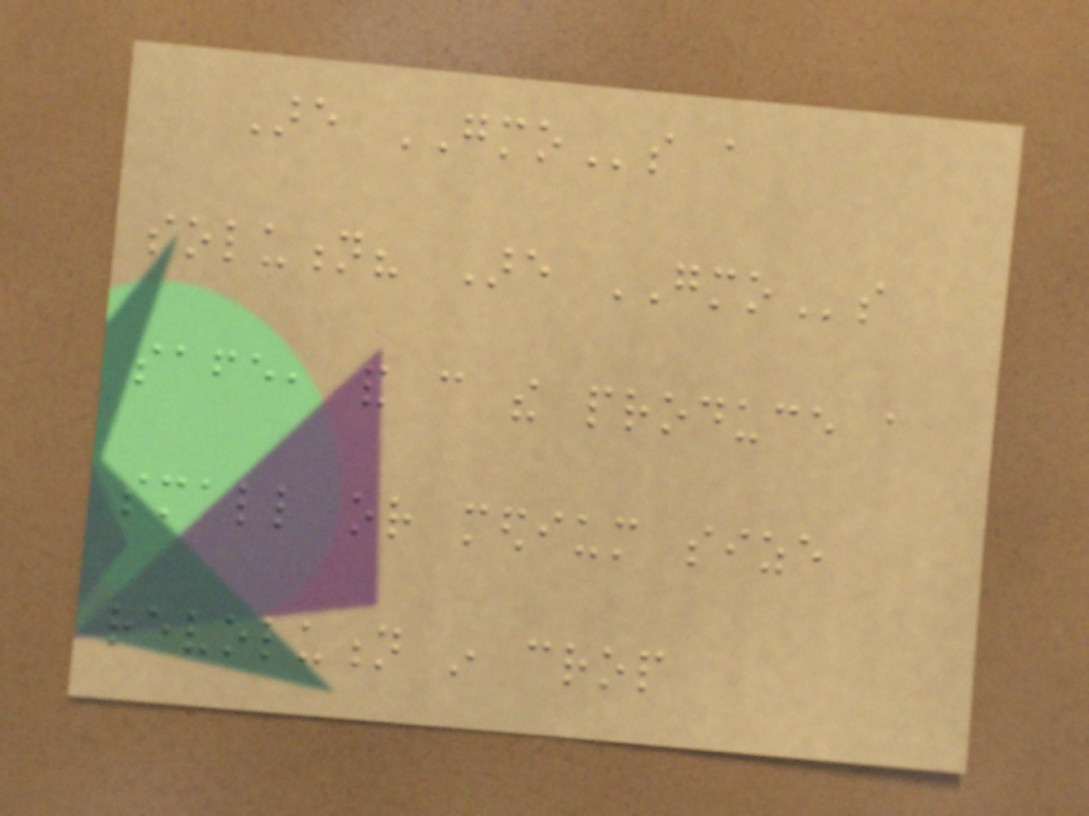Are GMOs a
solution? Are GMOs
safe, and can the produce a
small or medium size
revolution in crop
